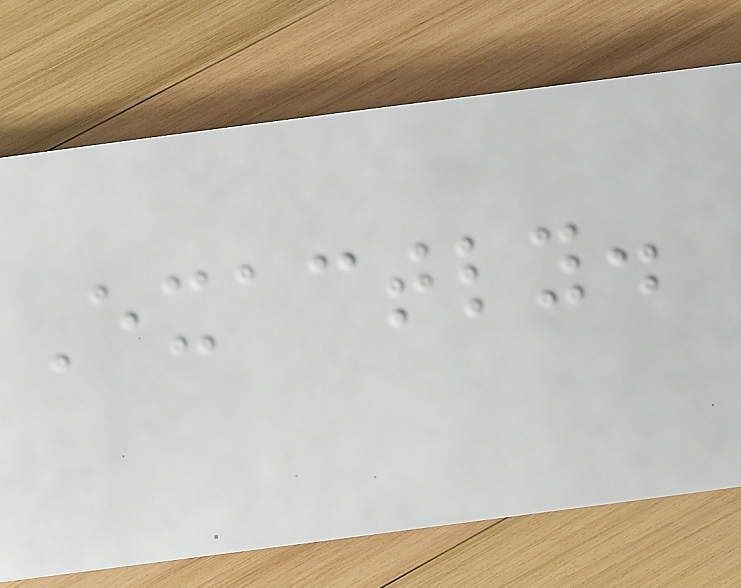Exactly.
